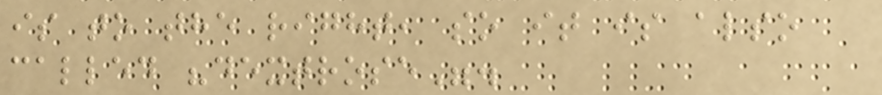is to the right, so it is also
called "dextrose".
